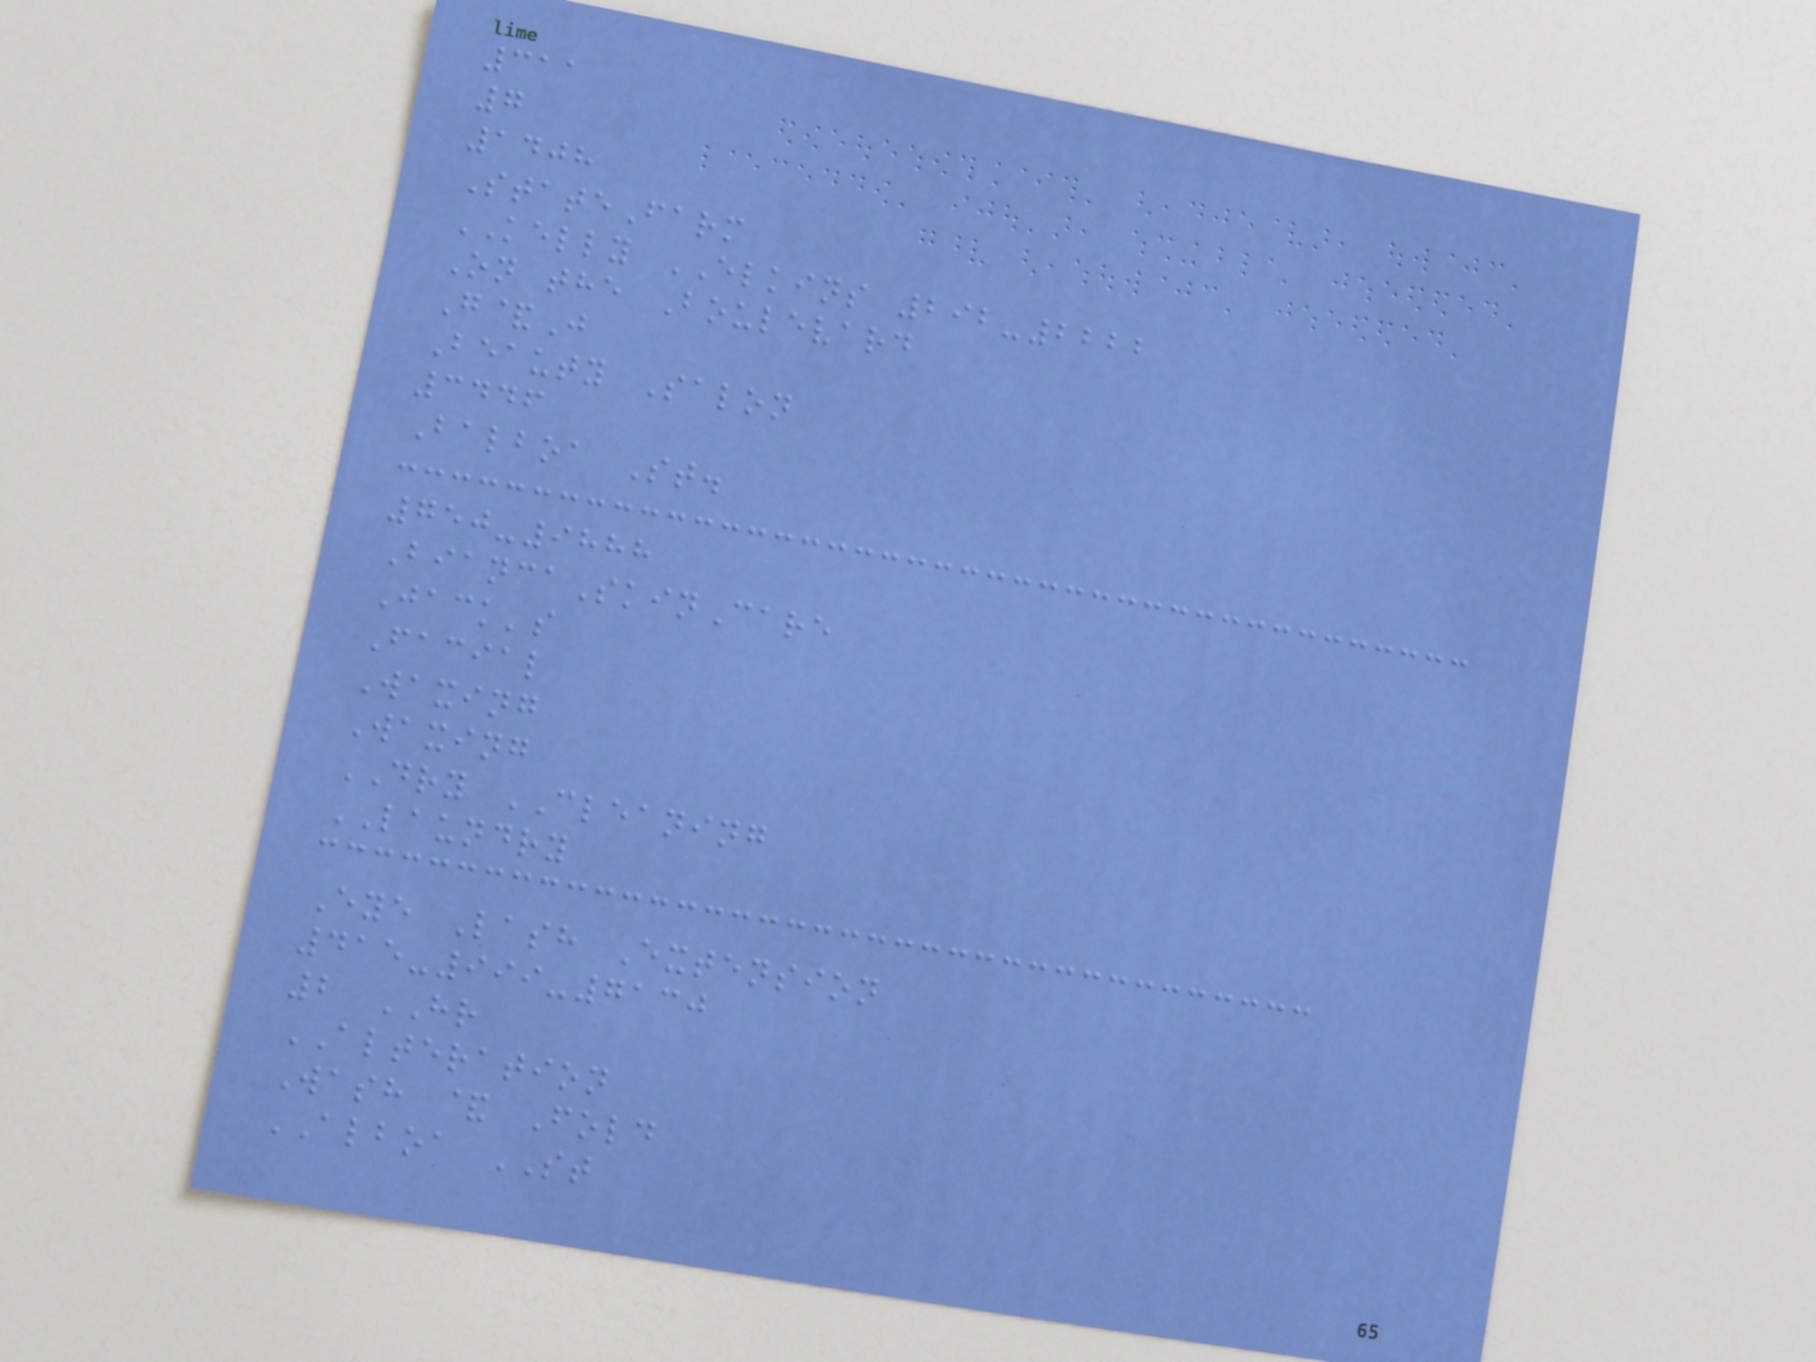311
7
1408
StateFarm
KELLY ELKINS 292-2222
On the Boulevard
G&J
Beauty Salon
3446
Balboa St.
750-9888
BiancaSkinCare
Jack's
Facial
Waxing
Waxing
DRY CLEANING
LAUNDRY
Eye Lash Extension
415-999-7130
2 HR
ALTERATION
Wash & Fold
ALBOA ST
